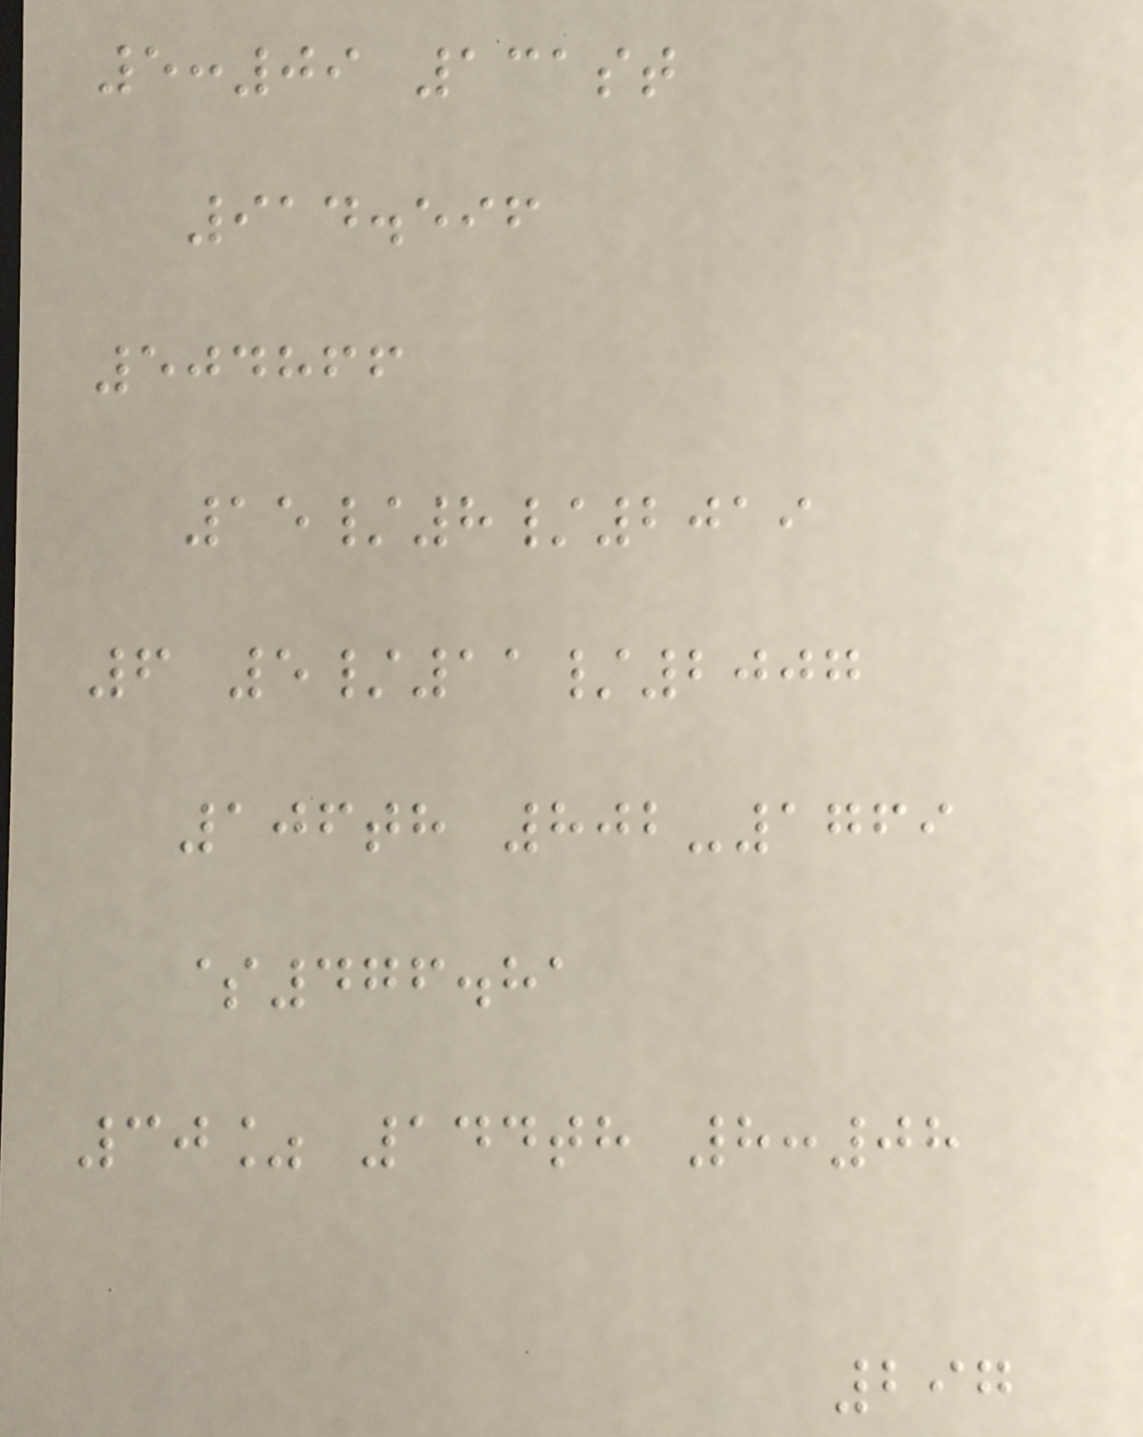5:09 131st
914.596
504866
15/8/2019
6 5/11/2007
106th 802-1769
$476.81
30% 144th 8:08
297
